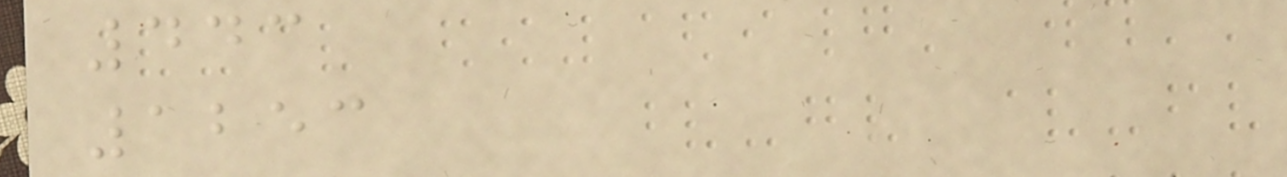443
1253
